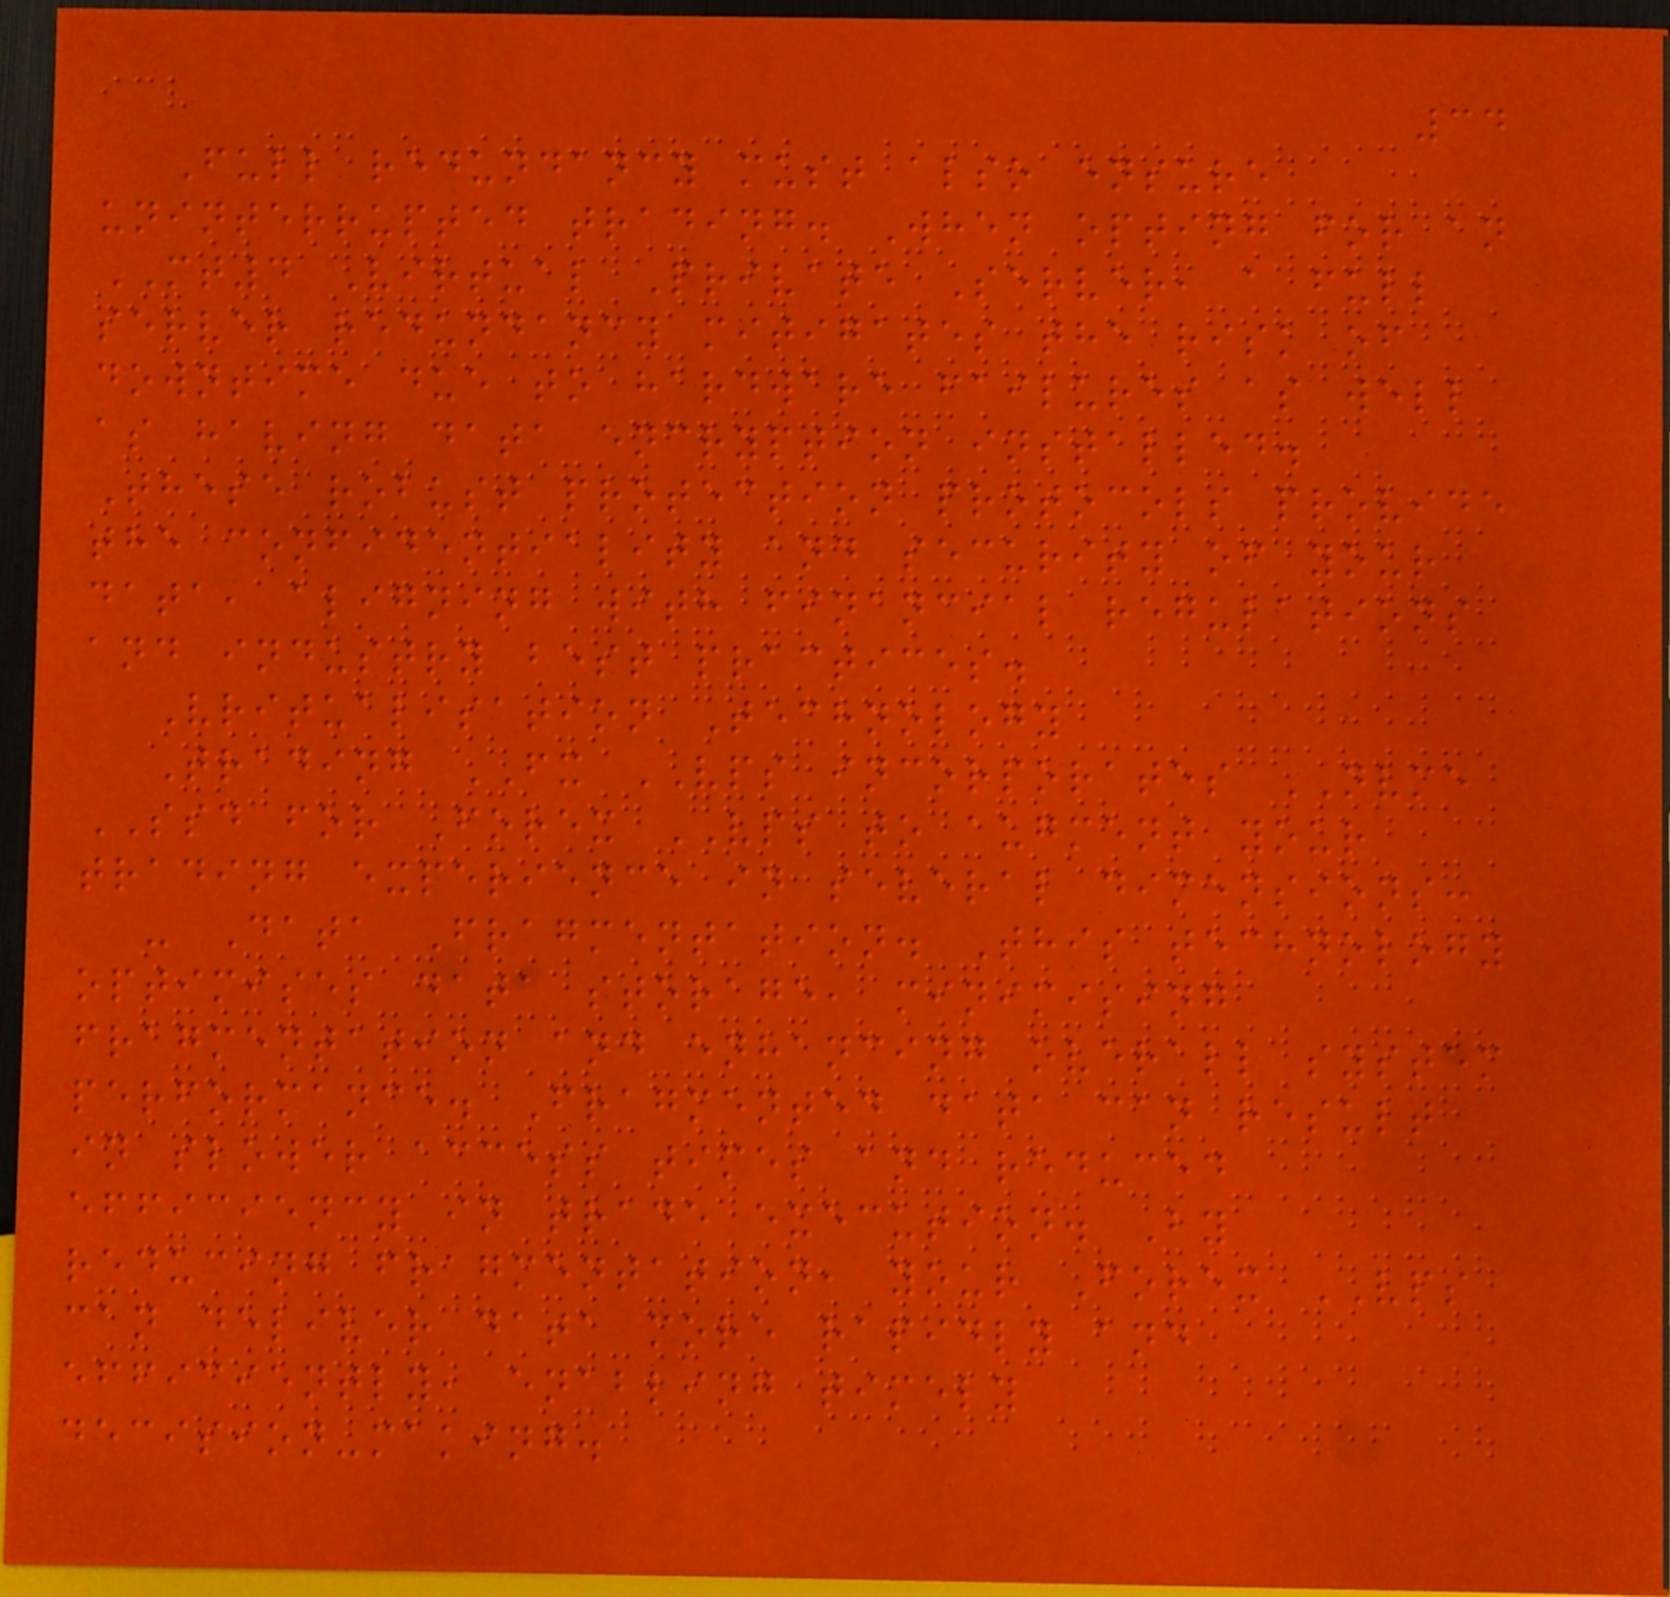34
Full redundancy must also ensure
uninterrupted trading. When opting for an
MT4 Virtual Private Server, a full
server redundancy mitigates the risk of
downtime due to hardware failures as well
as having data encryption installed.
These robust protection protocols provide
the confidentiality and security of your
data, aligning with financial regulations
and industry best practices.
Vritualisation Technology
Trading FX VPS incorporates NVME
SSD for Forex VPS to augment your
trading experience in several dimensions:
- Data Fragmentation. This technology
optimises data storage, minimising
fragmentation and enhancing overall system
performance. Fragmented data can result
in slower access times and reduced
efficiency in trade execution. By
reducing fragmentation, your Forex VPS
can deliver data more rapidly and
efficiently, enabling timely
decision-making.
